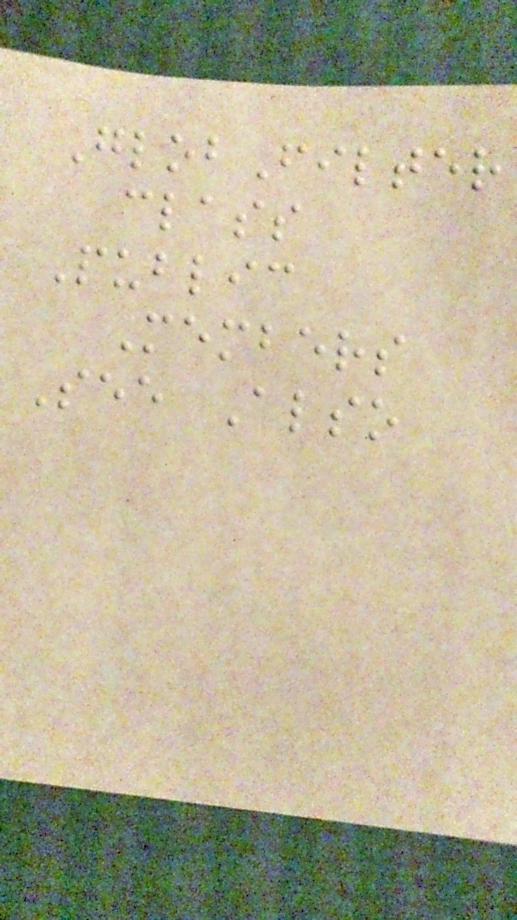GlobFilter
class
Public
Members
See Also
